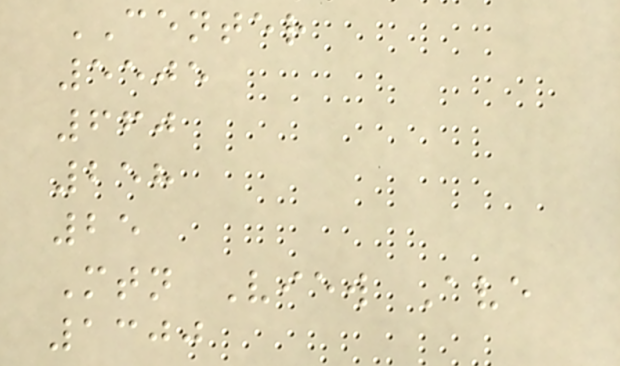CENTER
5505
660
258
25
Mtn View Ave
1300
